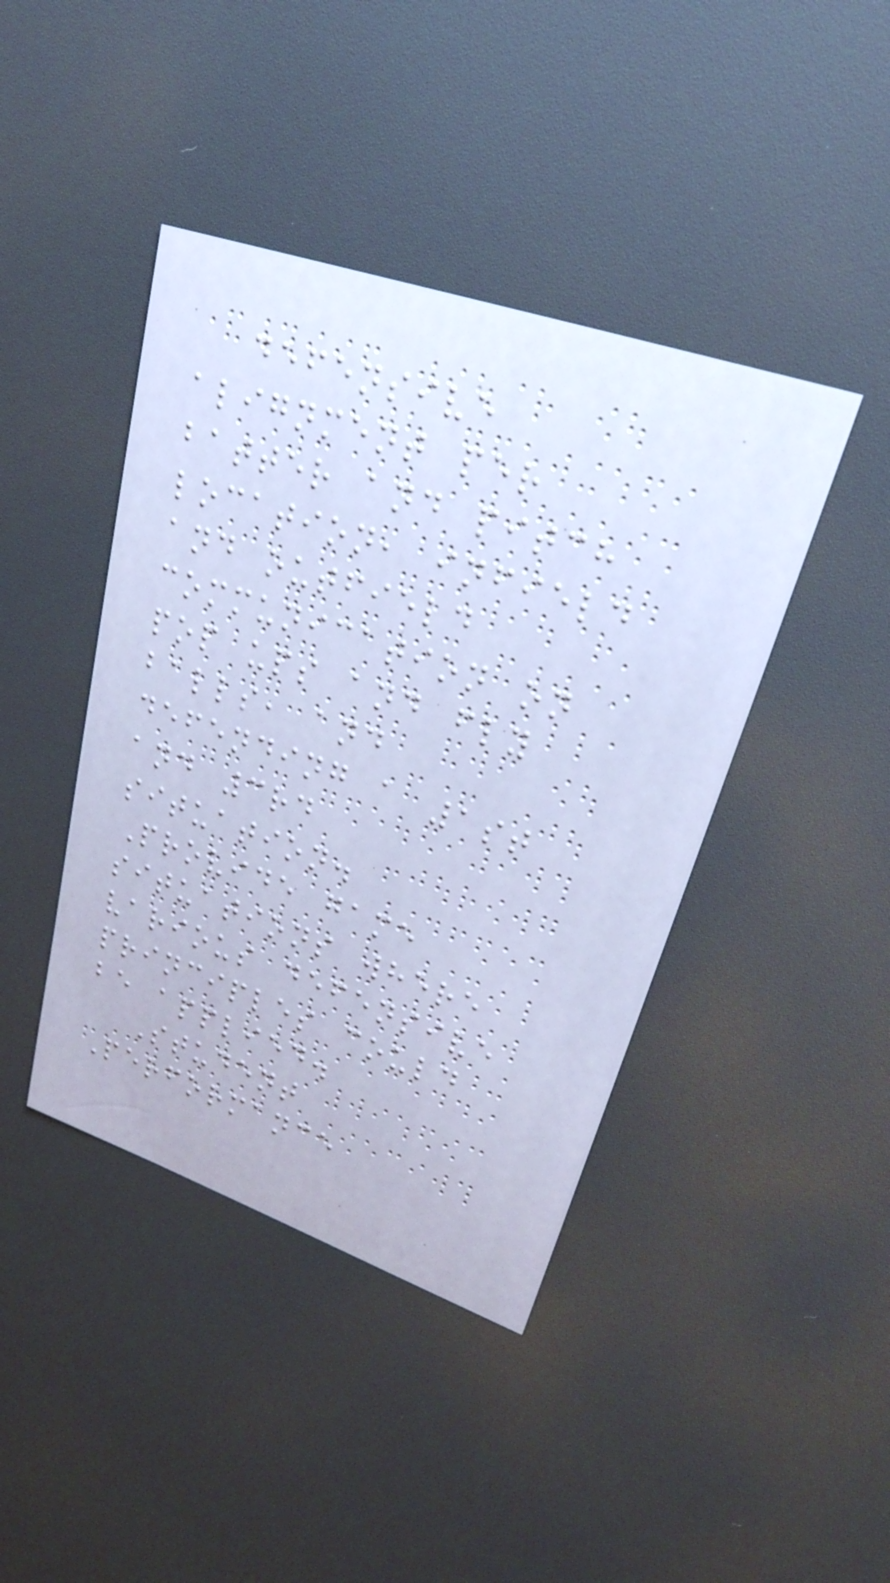defensive
alignment per
batter and pitch
location, infield
and outfield
communication on
pop ups and fly
balls, and
defending a 1st
and 3rd
situation.
Provide game
situations where
various defensive
principles could
be applied.
Student
Performance
